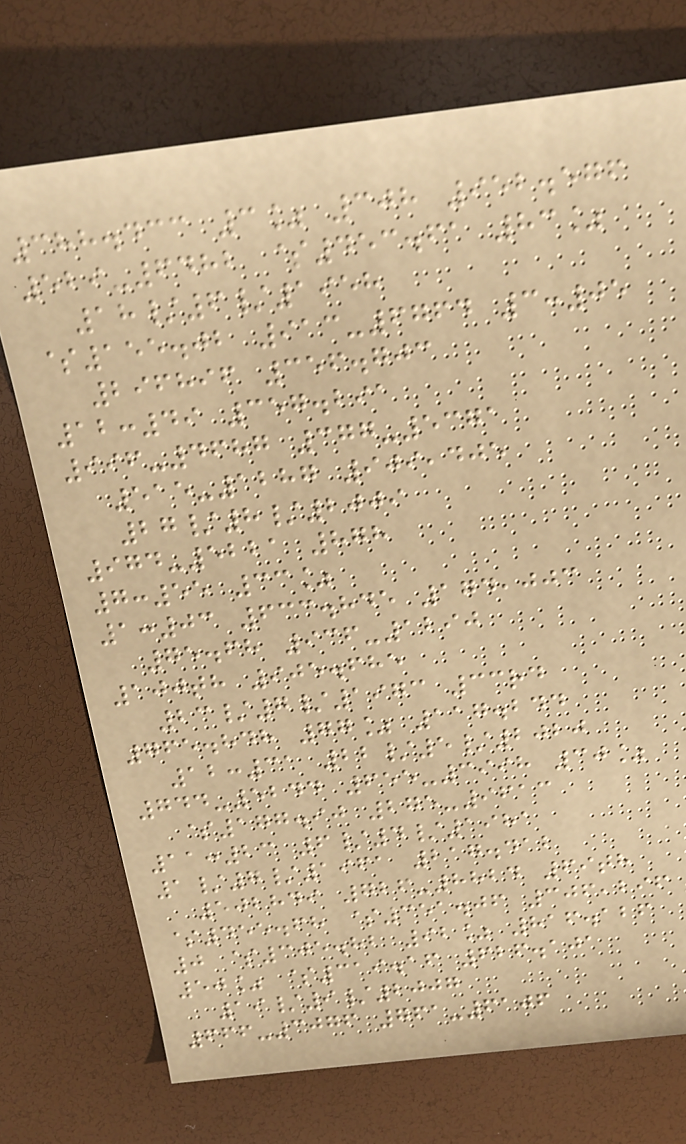388.433 3% 308 952.576
529-6482 $453.61 83%
18/6/1958
$155.02 913-6764 3:05
296896 356.703
12:49 357.291
996-4687 377-5371
515-1287 909,405
27/8/2009
974-5221 878
7:55 33%
1:03 633.845 174,003
75.68 936-1290
100th 905.685
23/7/1973 33rd
765.848 77% 117.244
12:31 22/5/2020
744-5244 655-3998 30%
$177.90 275-9613
11:23 6/4/1981
1/7/1961 217.412
502849 726-8824 69th
$455.68 $351.06 306,296
0 $305.82 92% 816.126
50% $319.16 626.101
19/9/2007
666-3076 761-6106
